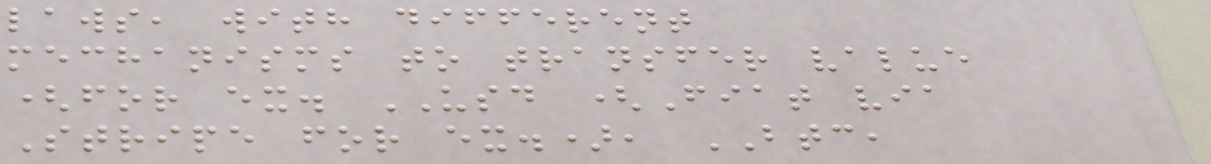laws, with different
mechanisms to transfer value
(for ex. USD (Fiat via
Stripe for ex.), BTC,
